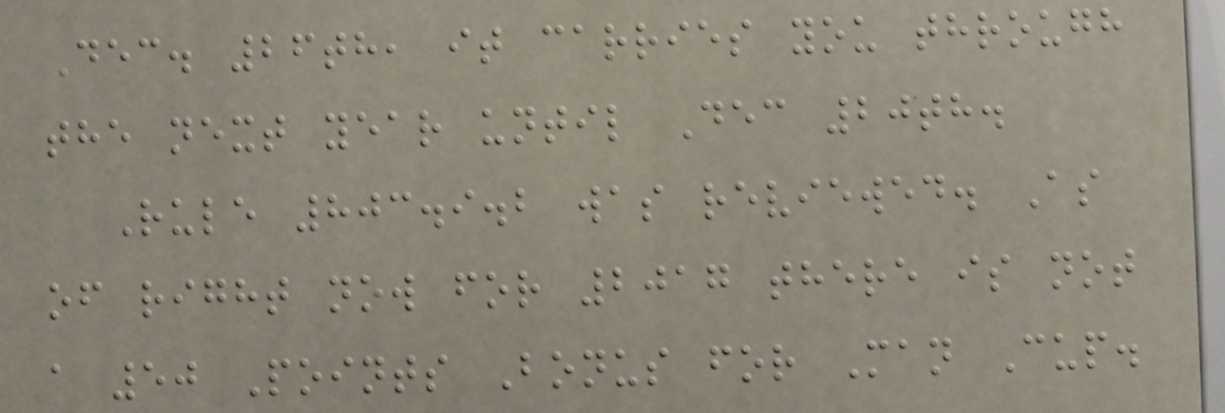Dec. 26th, it carries you through
the next year until Dec 20th.
Rule 803.9.2 was reviewed. As
of right now for 2017 there is not
a 50 Points Bonus for Man Cup.
